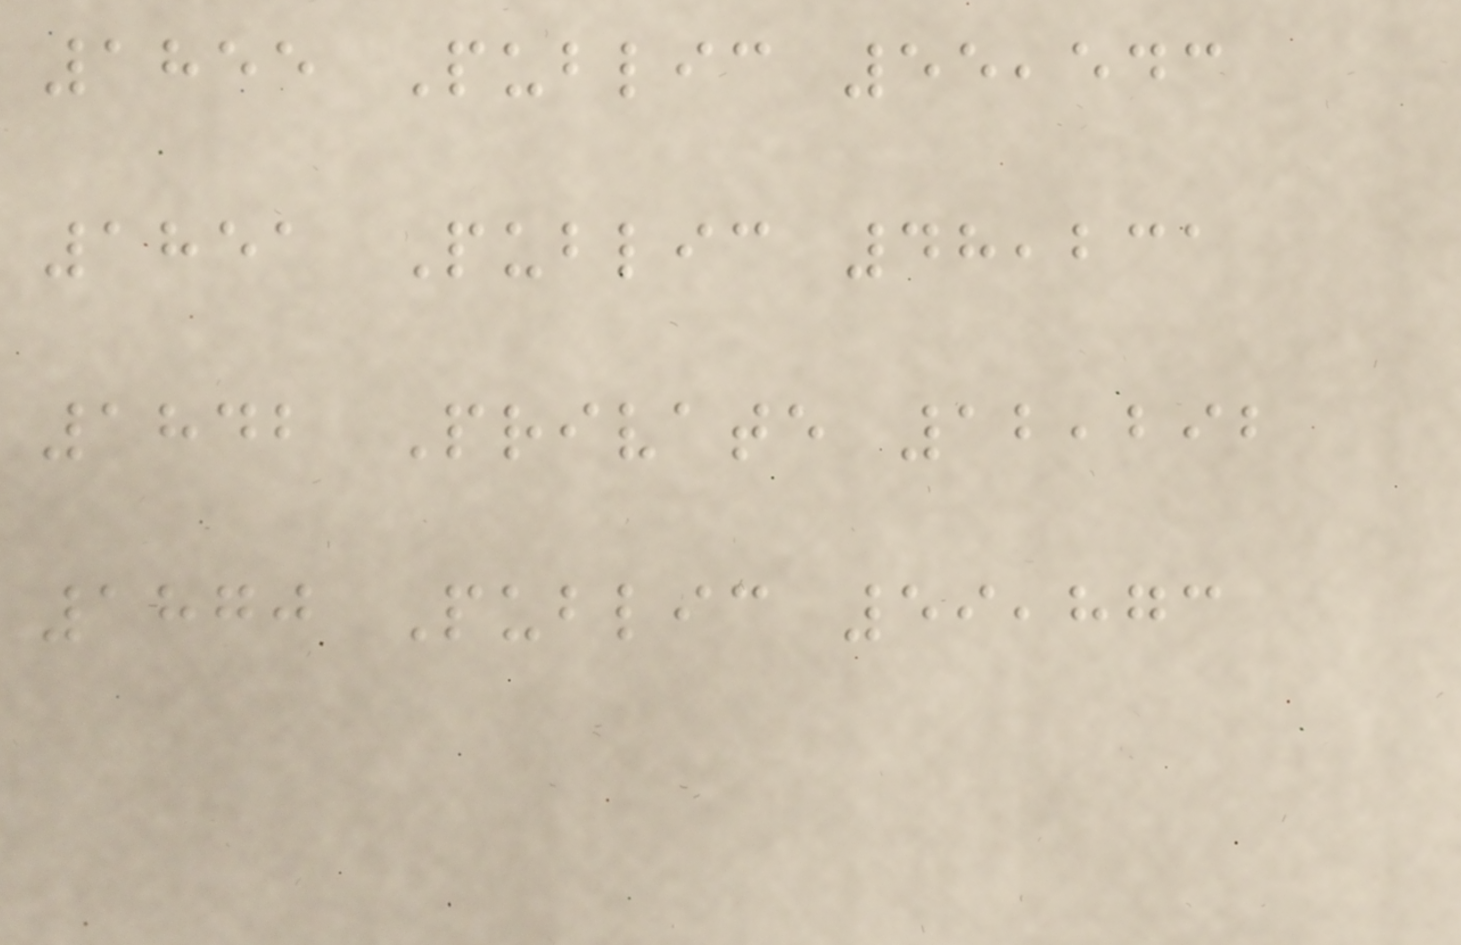1855 Public 55,543
1851 Public 48,231
1842 Private 12,292
1870 Public 59,873
